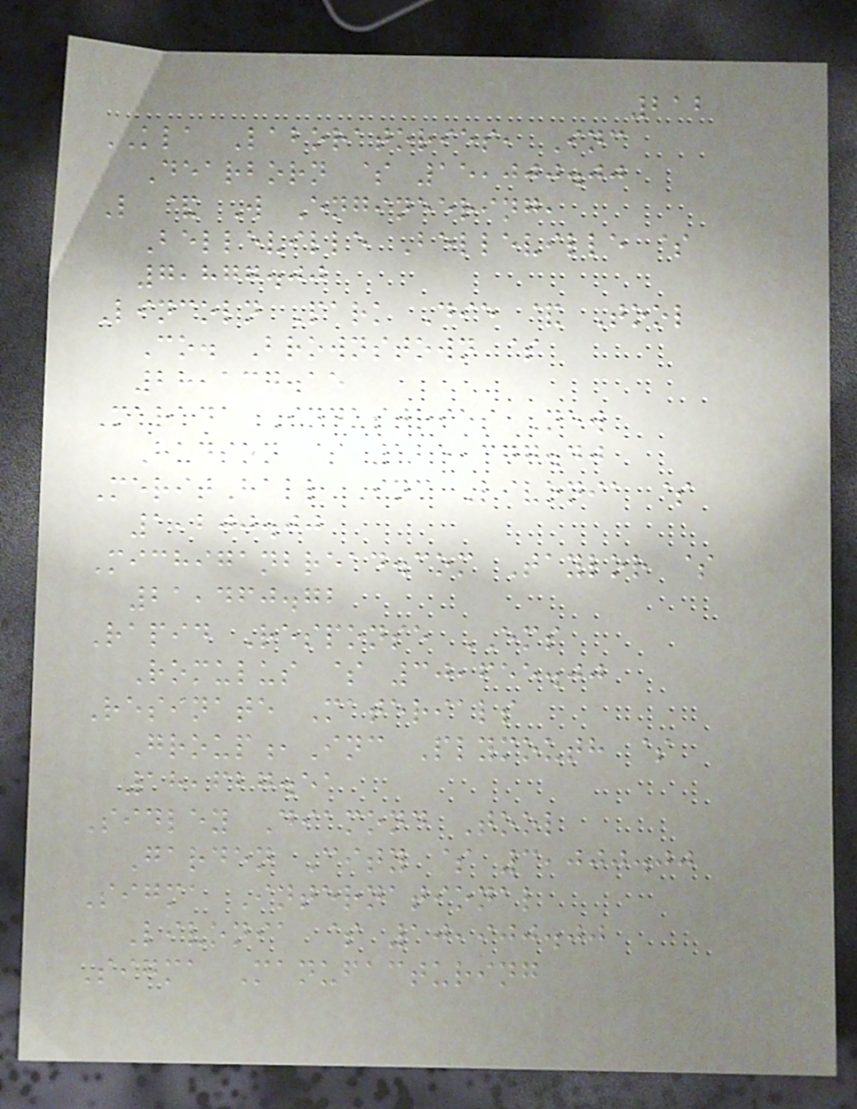212
KLA Laboratories, Inc
Dearborn $ 15,000.00
L & W Engineering,
Belleville Belleville $
7,877.00
Lincoln Park Die & Tool
Co. Brownstown $
28,137.15
Marada Industries New
Hudson $ 125,377.40
MeritHall Inc Livonia $
1,200.00
Michiganbread.com Taylor $
21,460.72
Rapid Response EMS
Romulus $ 30,655.00
Resinate Materials
Group,Inc Plymouth $
18,627.51
Sidley Diamond Tool
Garden City $ 3,000.00
Sigma International
Livonia $ 10,900.00
Sigma Manufacturing
